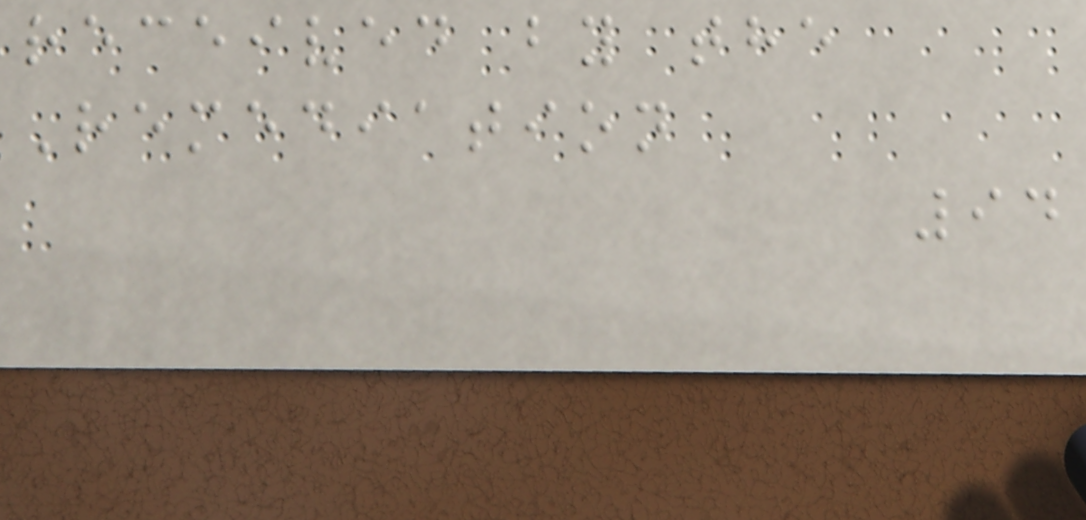received by the
Remediation
94
